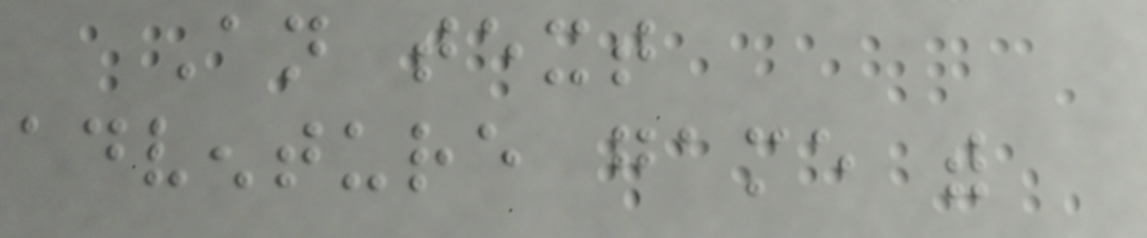An text
adventure game with
